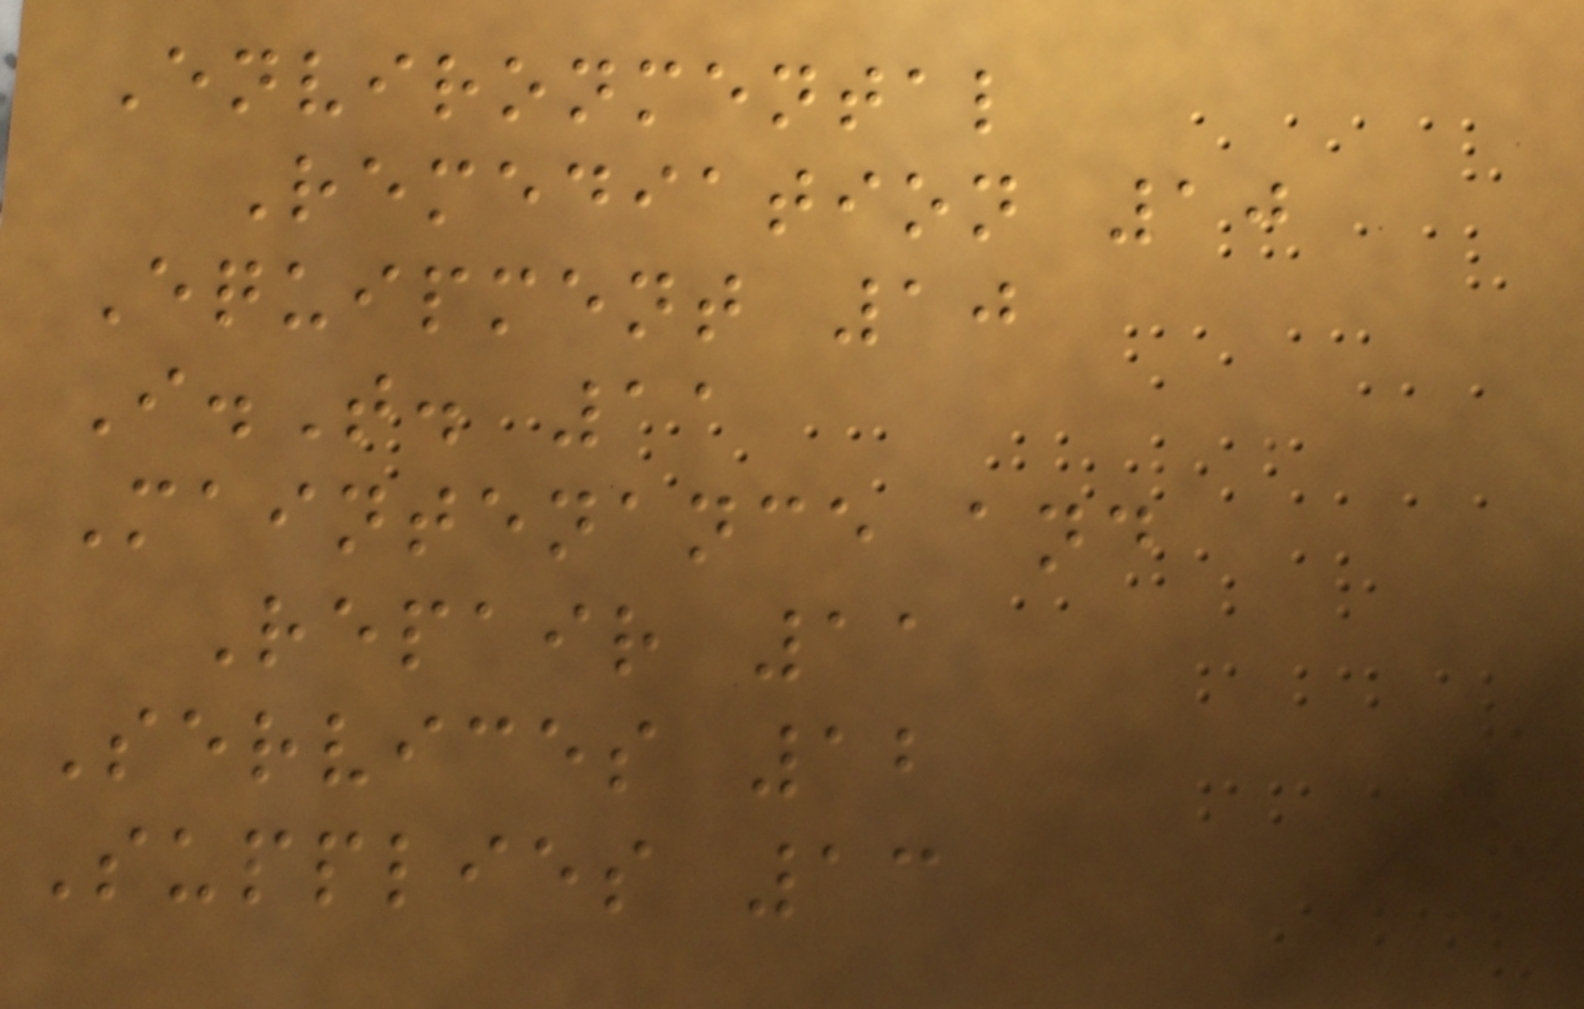Environmental
Remediation 10
Equipment 10
I.T. 11
Maintenance and
Repair 11
Services 12
Supplies 13
